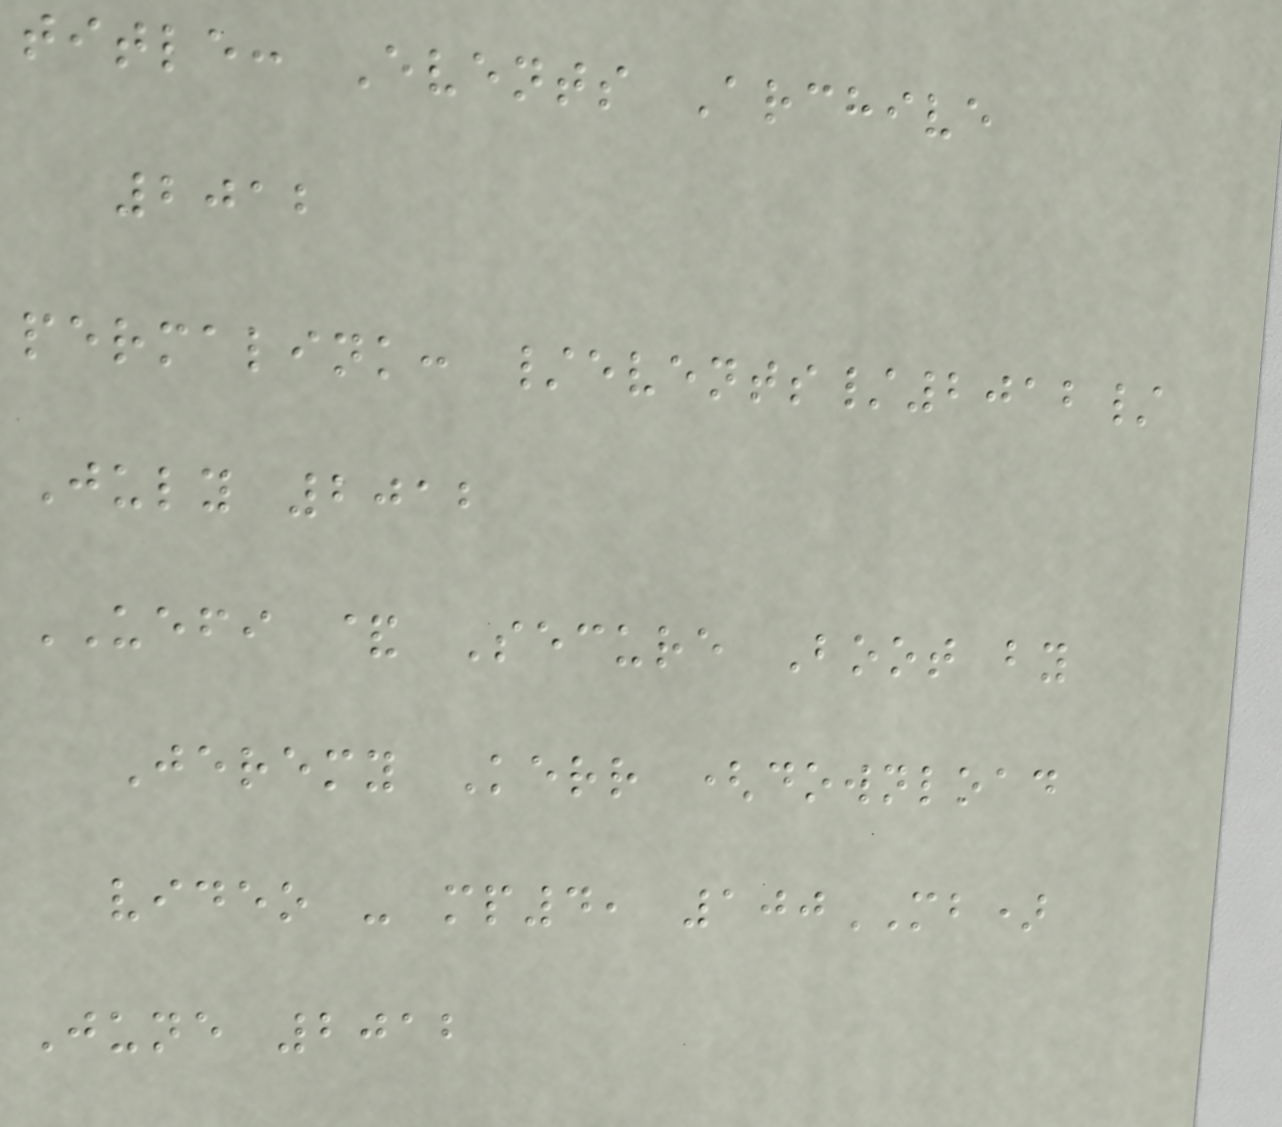title: Events Archive
2012
permalink: /events/2012/
July 2012
UEFI & Secure Boot by
Jeremy Kerr (download
video - mp4, 100MB)
June 2012
